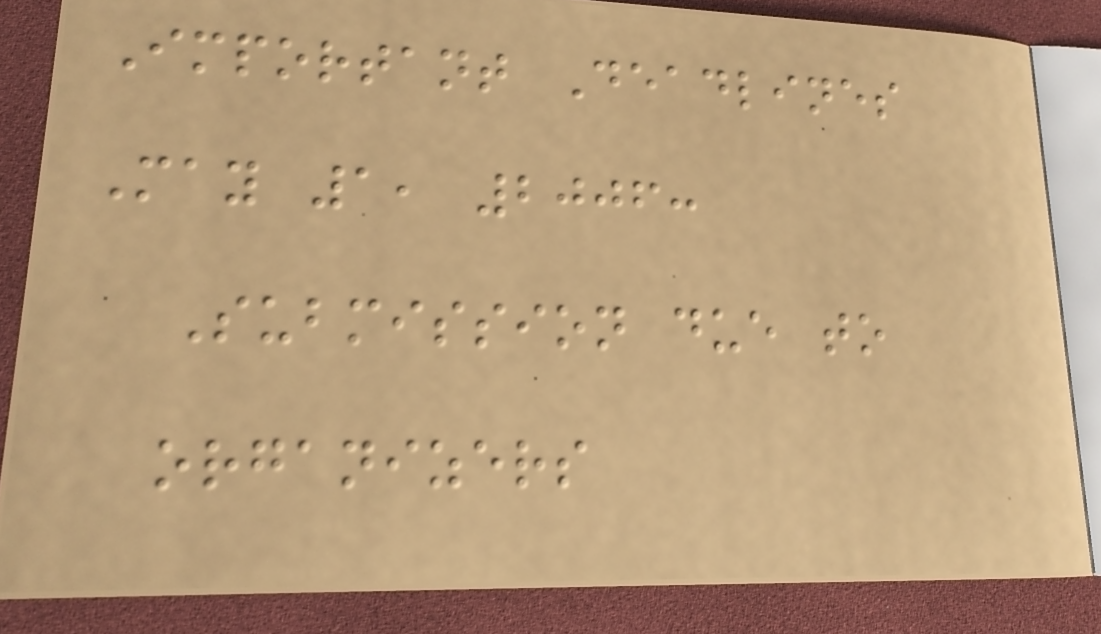Important Deadlines
May 1, 2006:
Submission due to
organizers
